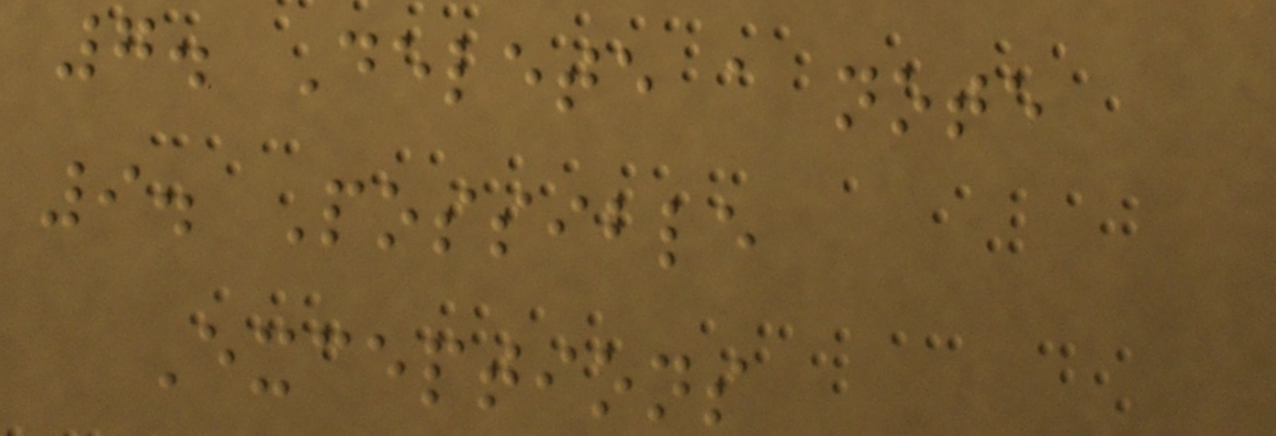7. Delete a note
9. Possible
Exceptions
